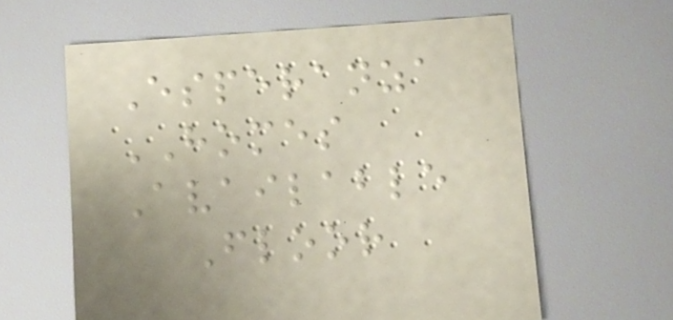Esperanza
HOMES
Available
Floor
